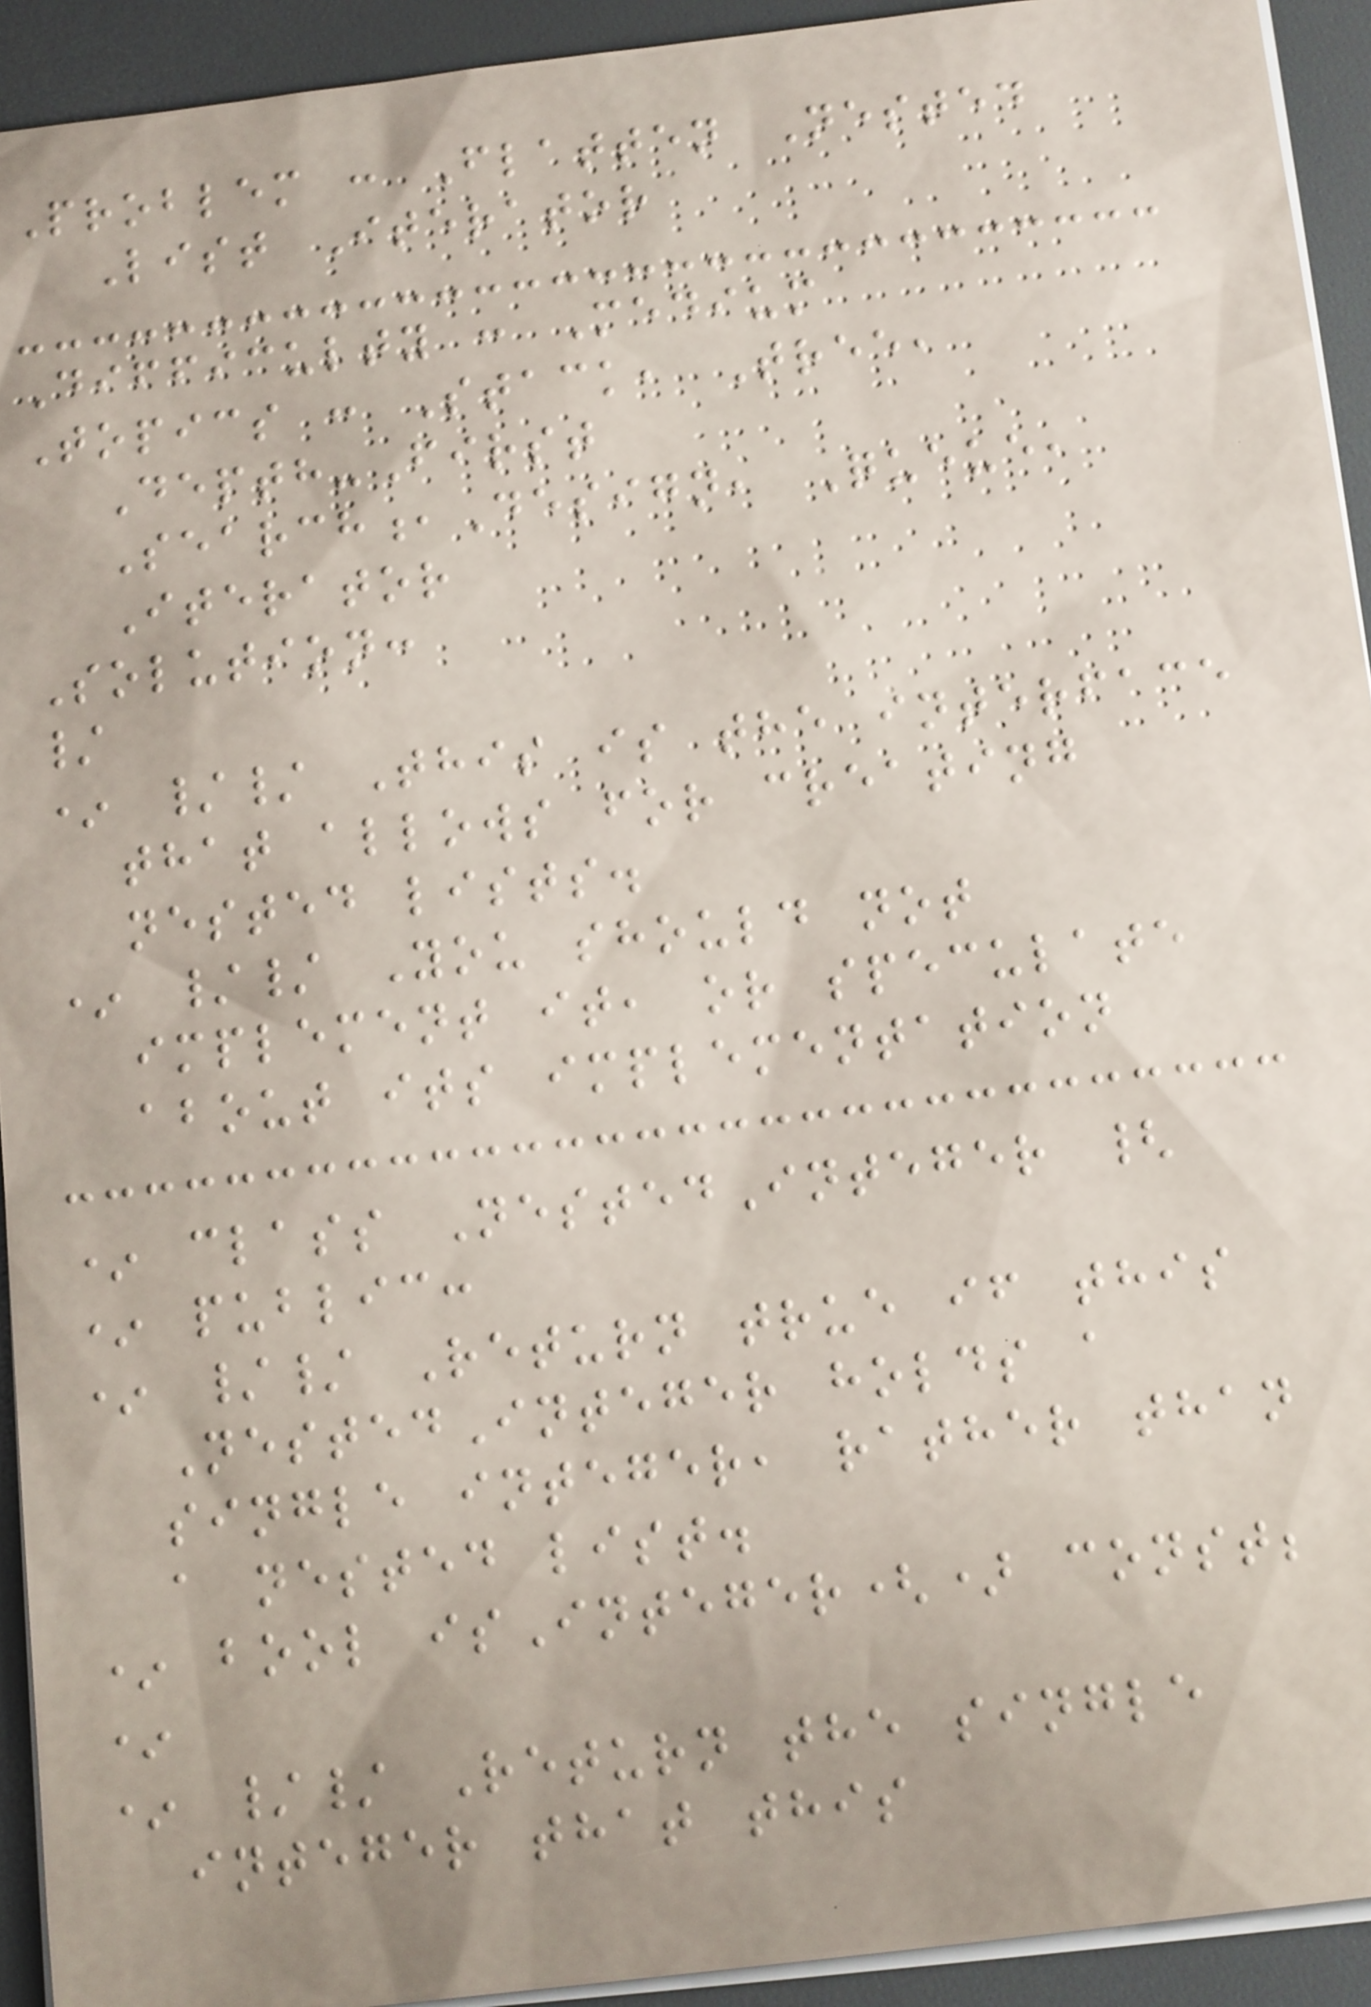Problem : Flatten Nested
List Iterator
Difficulty : Medium
Topics : Stack, Tree,
Depth-First
Search,Design, Queue,
Iterator
Solution:
/
* // This is the interface
that allows for creating
nested lists.
* // You should not
implement it, or speculate
about its implementation
* class NestedInteger {
* public:
* // Return true if this
NestedInteger holds a
single integer, rather than
a nested list.
* bool isInteger() const;
*
* // Return the single
integer that this
